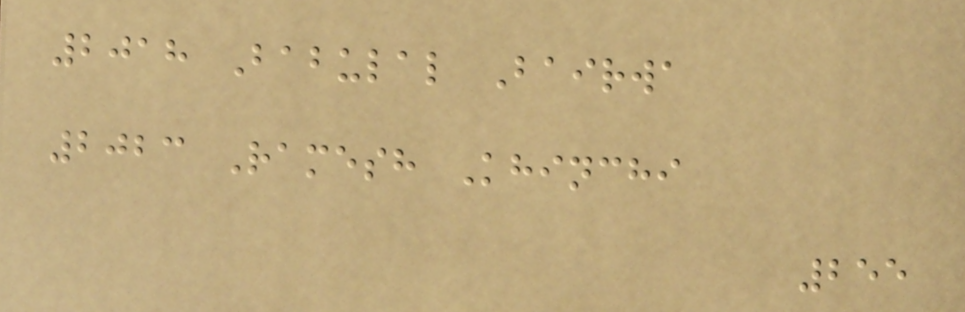2018 Babulal Bairwa
2023 Ramesh Khinchi
255
